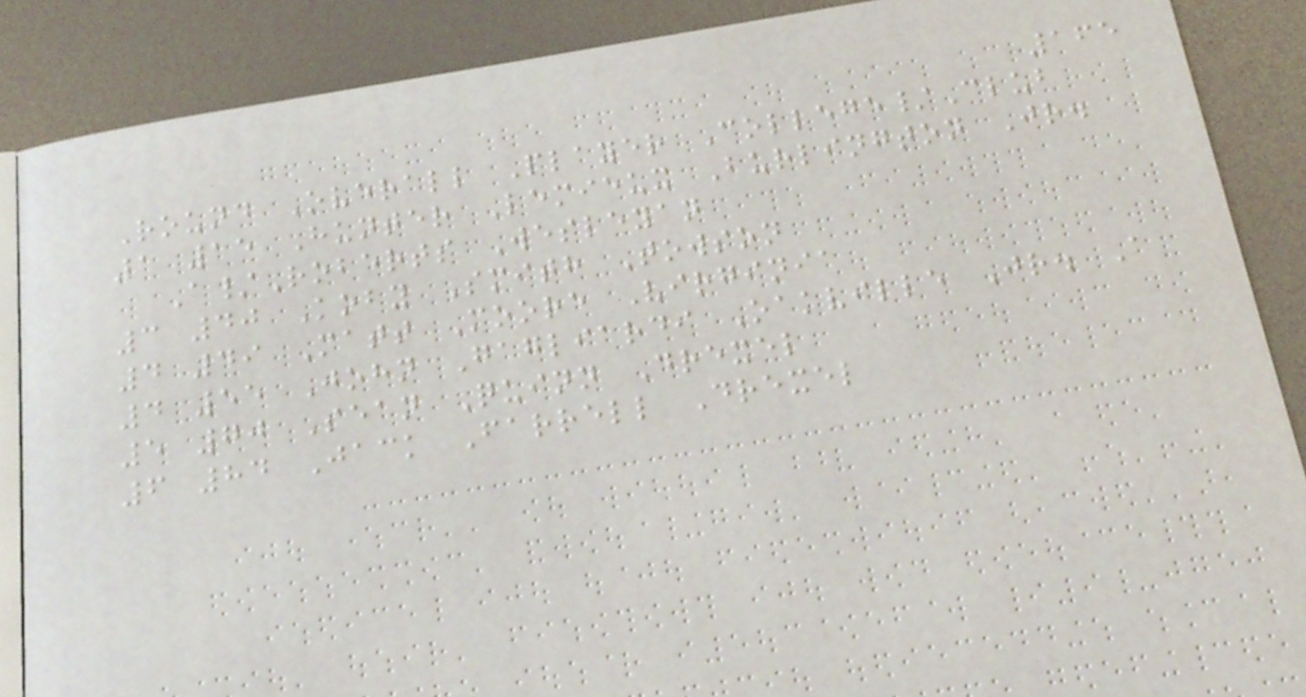165
Round Overall Player College/Club
1 15 Hunter Lemieux Burlington Jr.
A/Roberts Wesleyan
3 40 Koby Smith Towson
4 49 Matt Moore Virginia
4 55 John Gagliardi Oakville Jr. A
5 70 Sean Quinn Drexel
6 84 Jack Farrell Drexel
